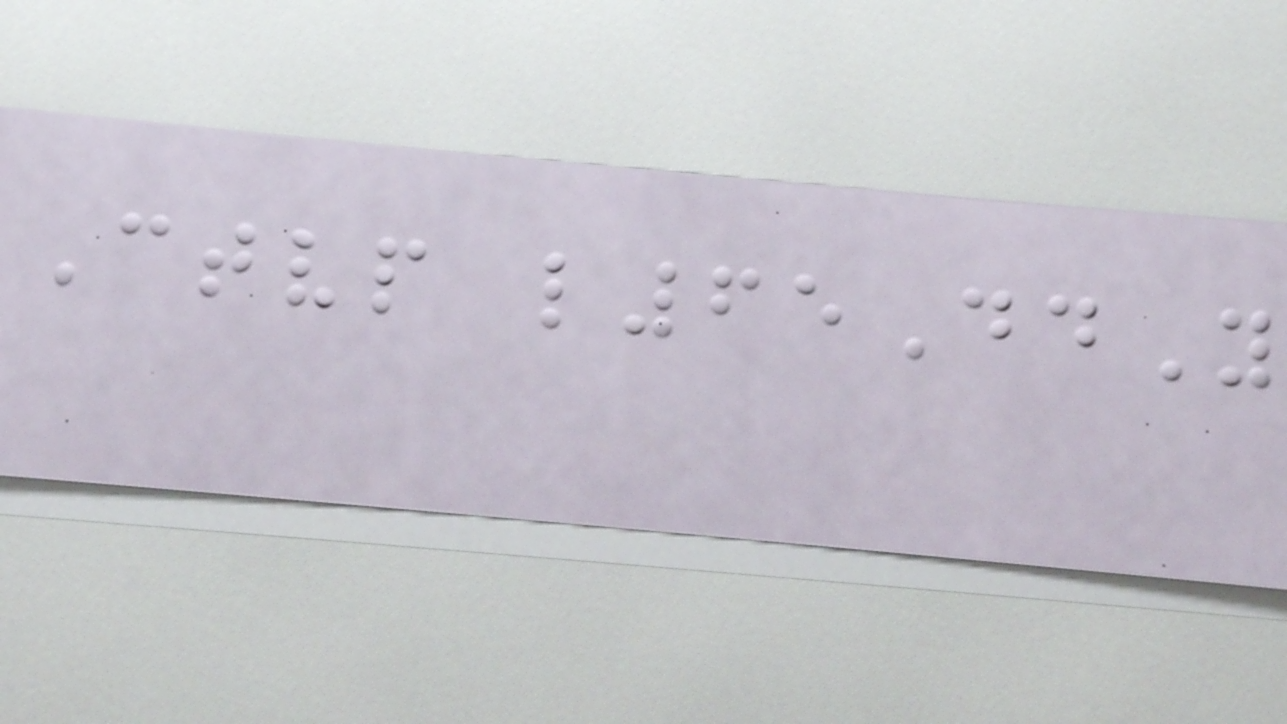Ctvp l65DdY
